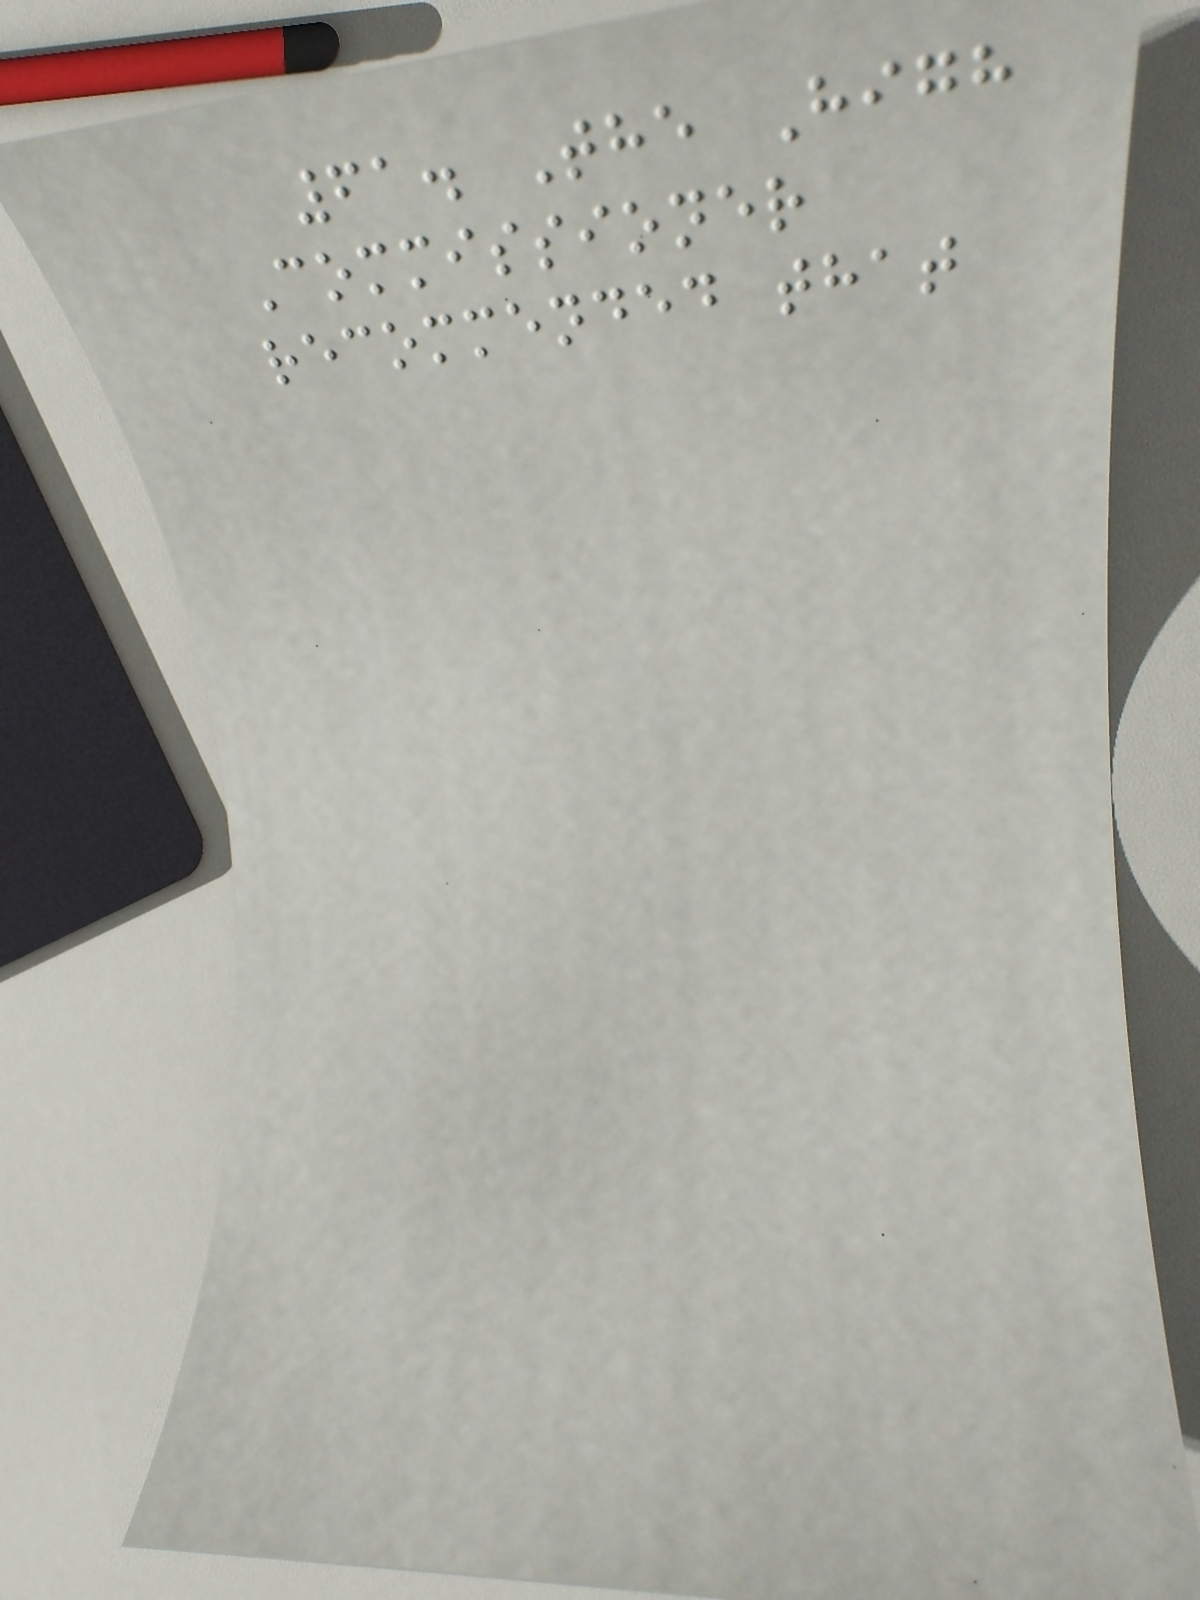61. The High
Commissioner
recommended that
